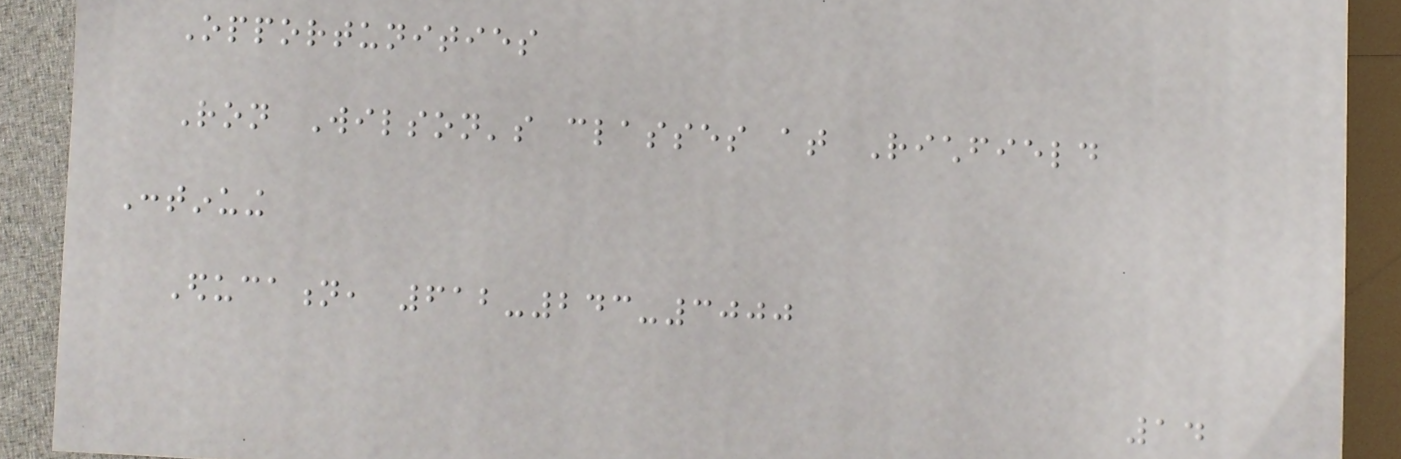Opportunities
Ron Wilson's classes at Richfield
Continuing
Education, 612-243-3000
14
